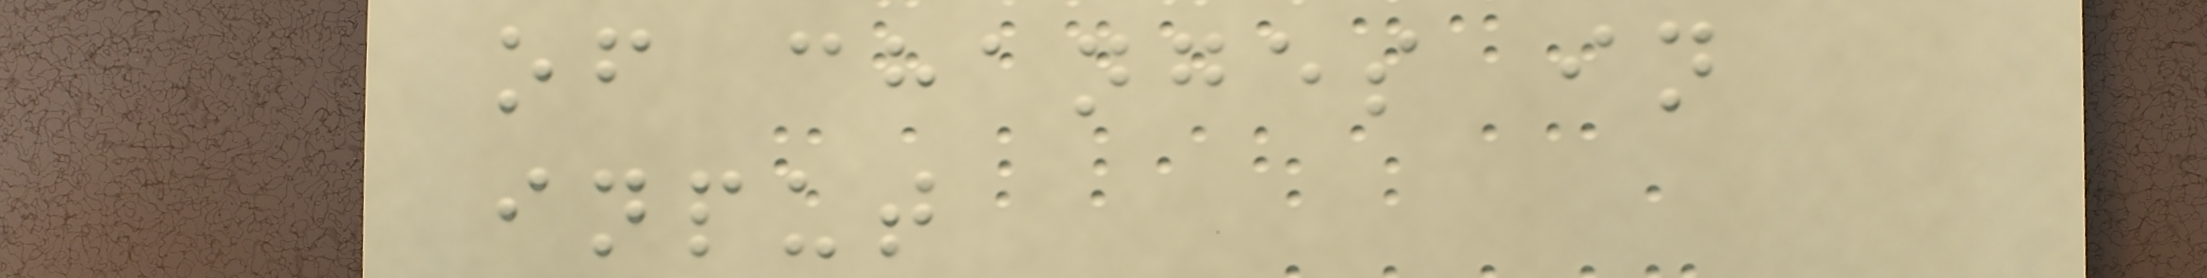of changes in
input
